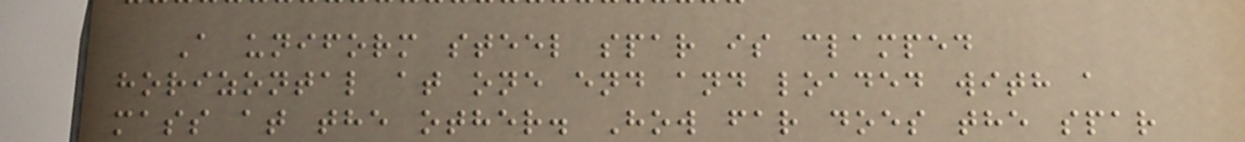A uniform steel spar is clamped
horizontal at one end and loaded with a
mass at the other. How far does the spar
